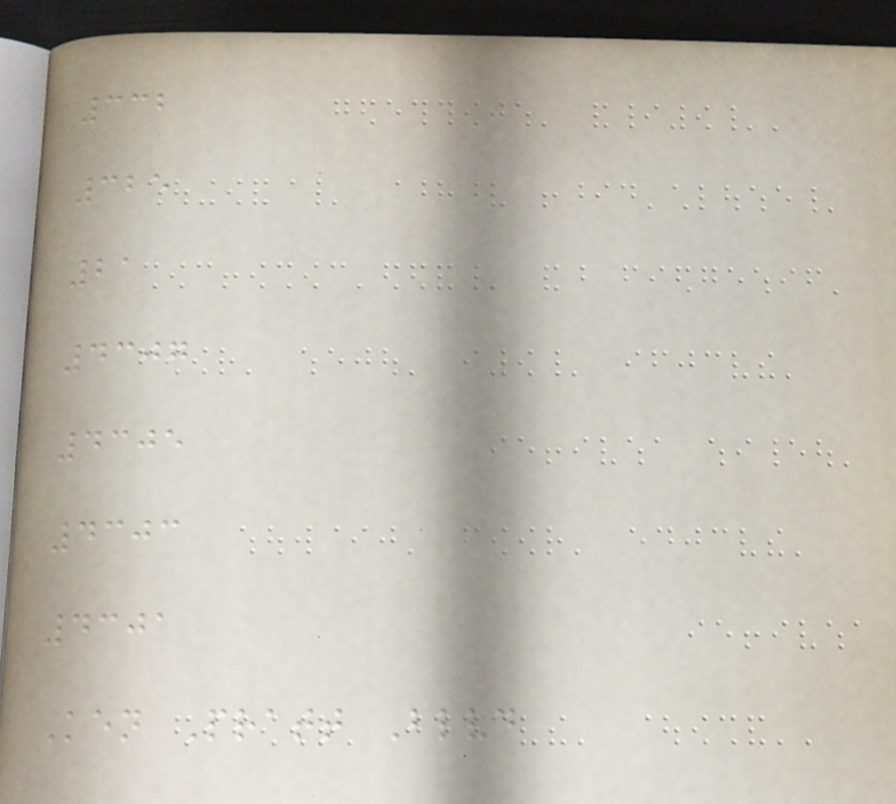332
325
21
4307
4305
4303
4301
Ken Pratt Blvd
